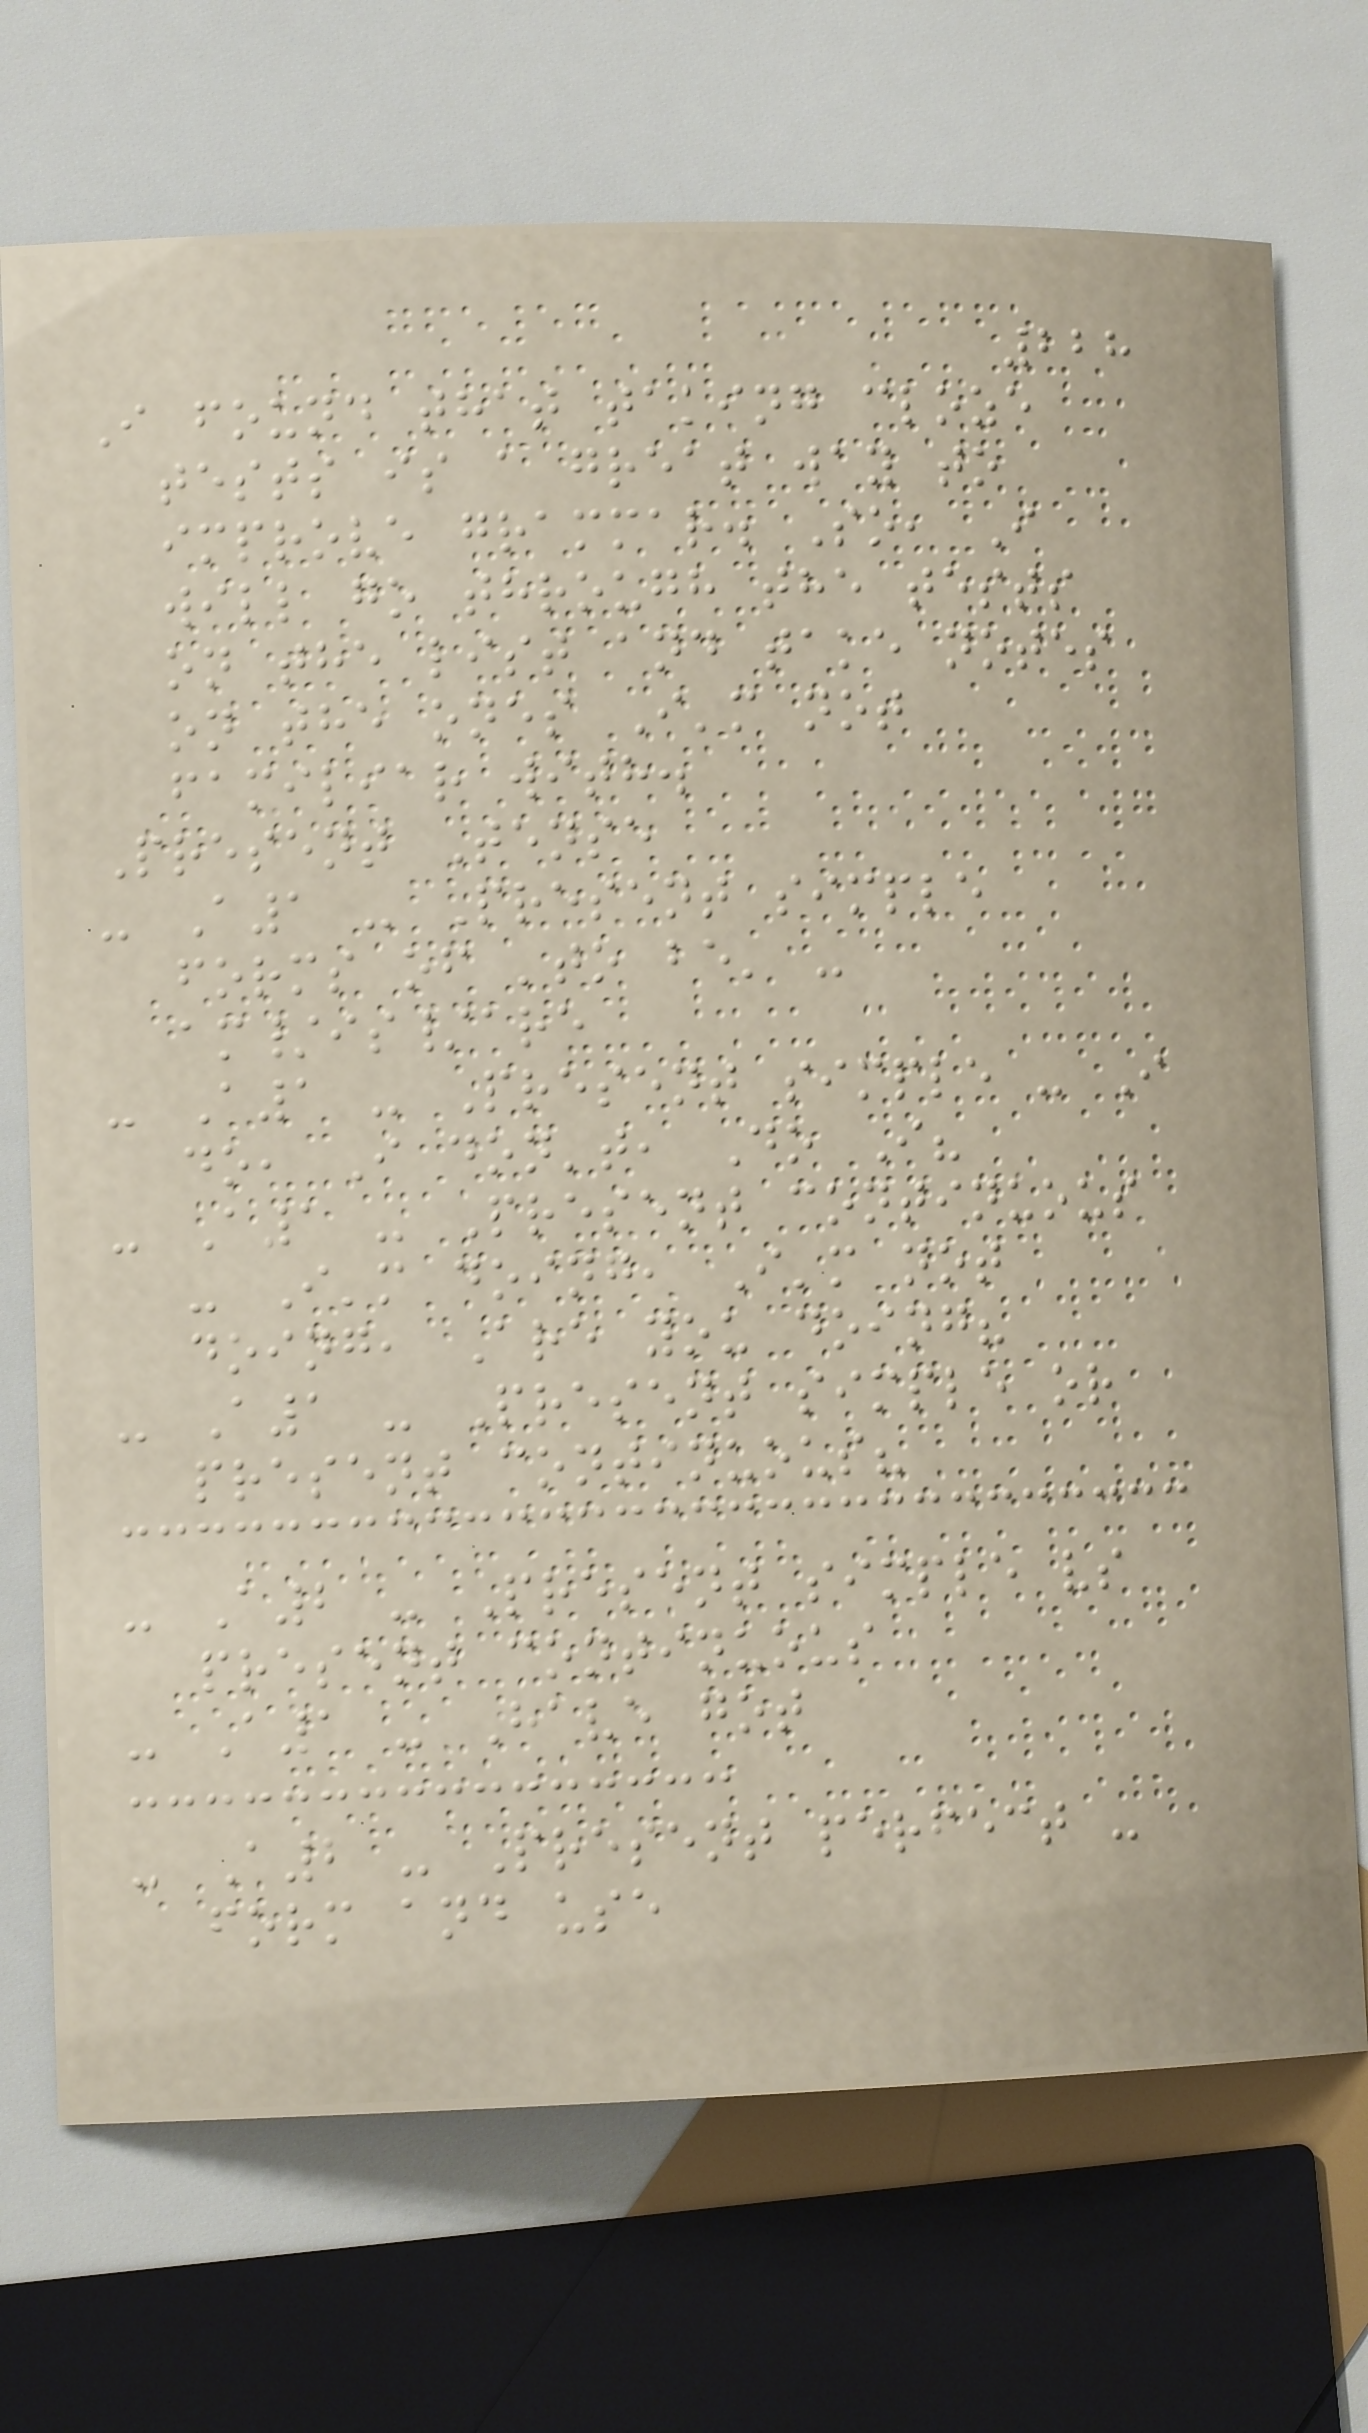228
I found that taking cloze
tests is a great way to
improve grammar. So, I
will go through the tests
on the list and take notes
on the ones I'm not
familiar with.
Present Tense
- A1 - Present simple
forms of 'to be' -
am/is/are
- A1 - Present simple - I
do, I don't, Do I?
- A1 - Present continuous
- I'm doing, I'm not
doing, Are you doing?
- A1 - Present simple or
present continuous?
- A2 - Present simple vs
present continuous
- A1 - Have got
- A2 - Present perfect -
form and use
